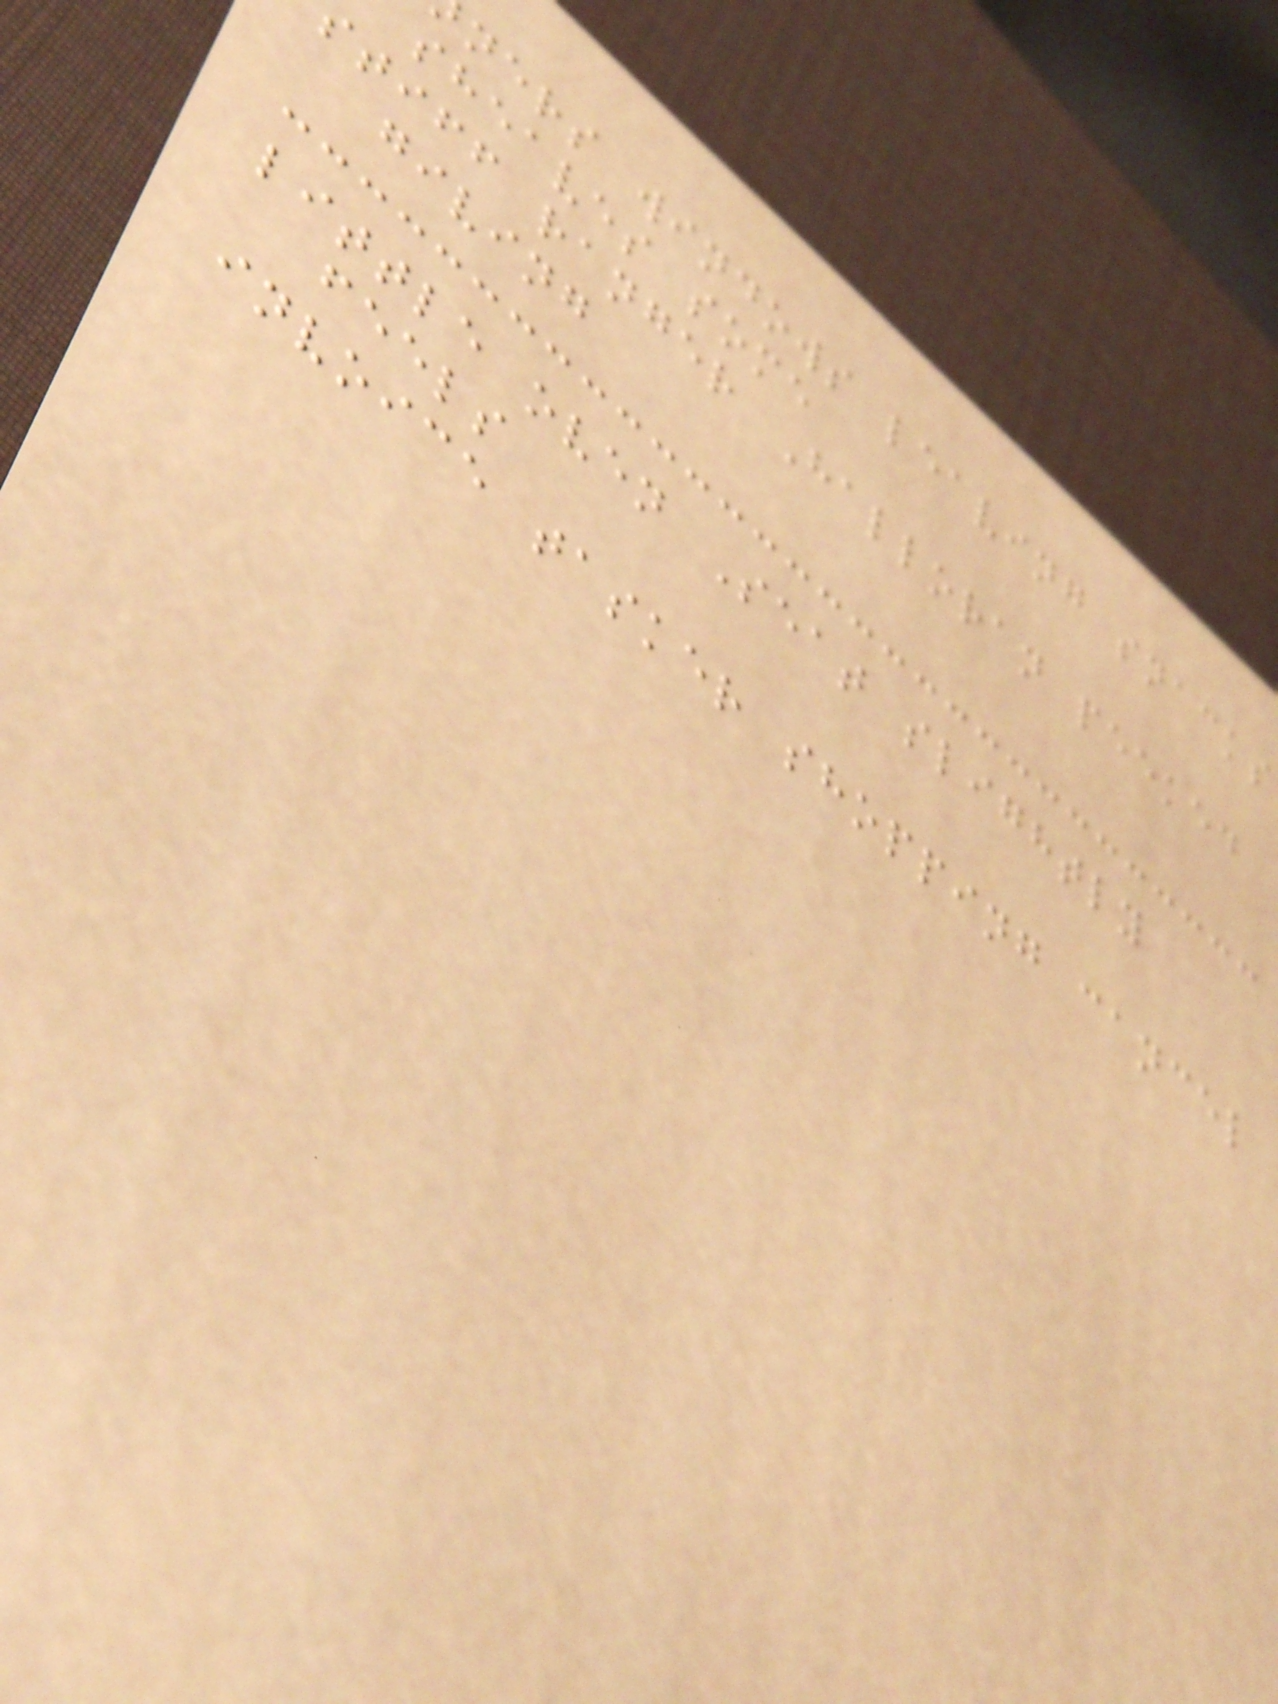ners windows leaving snacks
sheaves some
stiff ranger Halloran peeked
giving
little oven Seat slightly
feels
invoice tasker shopping cancel
